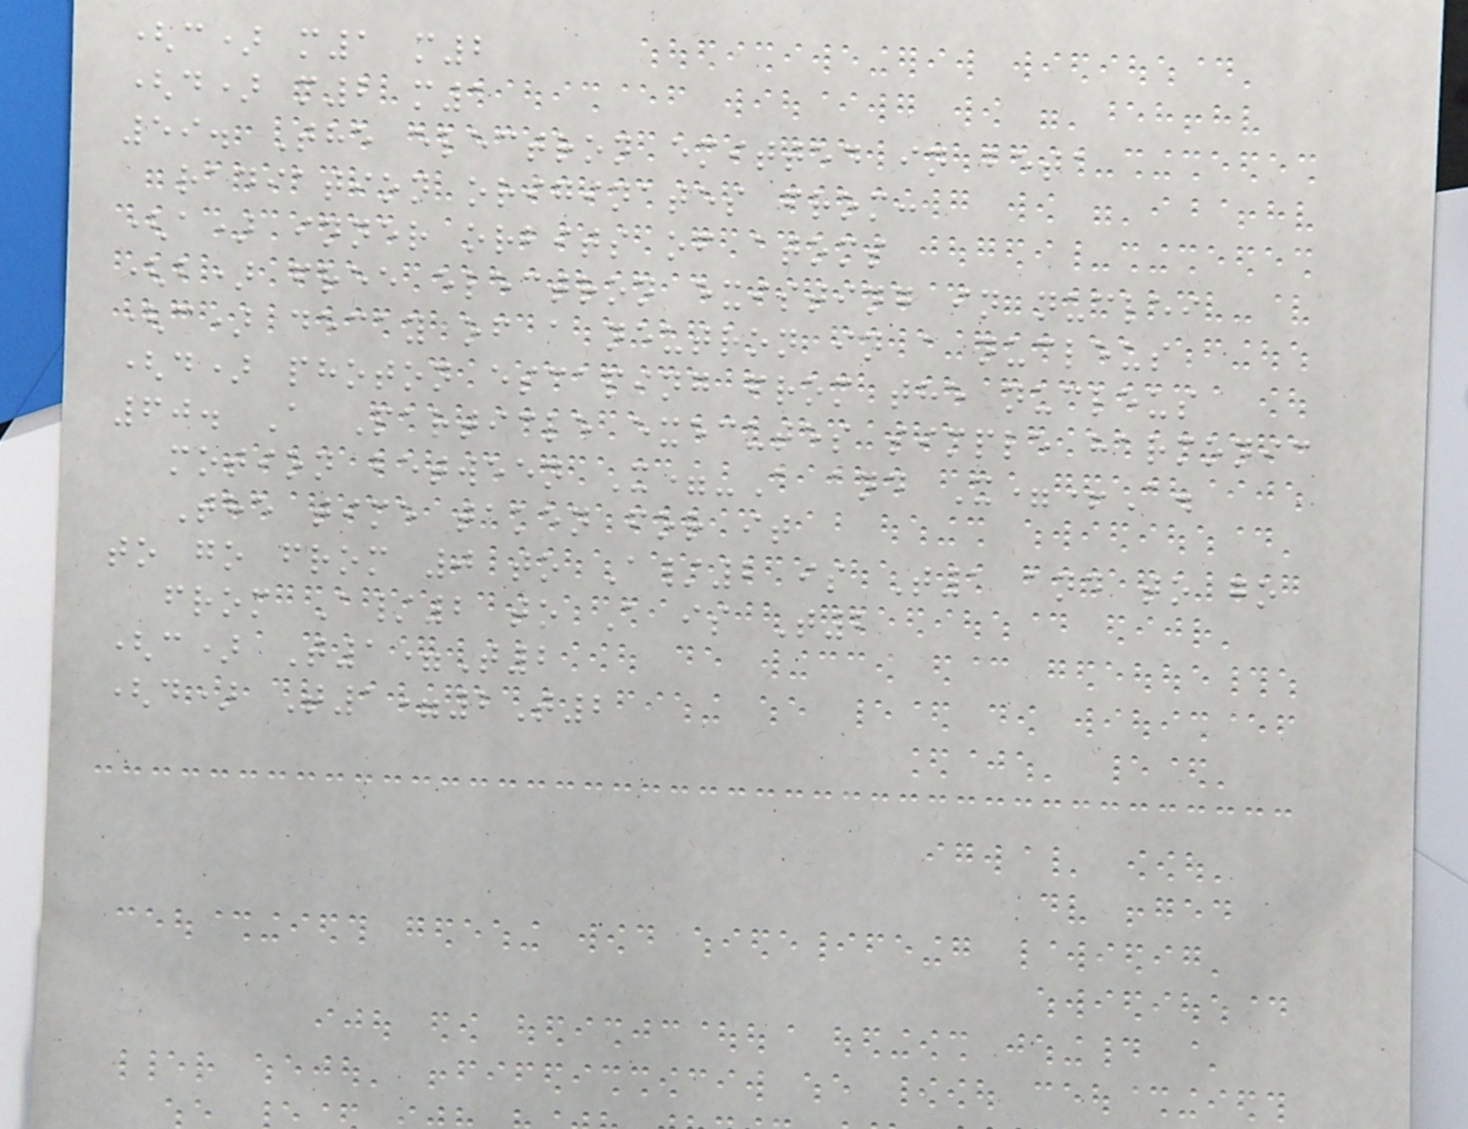(c) m1 m2
(d) m2 m1
59. The electron emitted in beta
radiation originates from:
(a) inner orbits of atoms
(b) free electron existing in nuclei
(c) decay of a neutron in a nucleus
(d) photon escaping from the nucleus
60. A Particle executes simple harmonic
motion between X=-A and X=+A.
The time taken for it
to go from 0 to A/2 is T1 and to go
from A/2 to A is T2
(c) T1=T2
(d) T1=2T2
